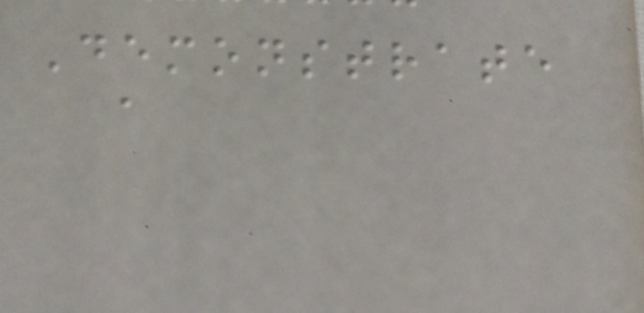Demonstrate
a
